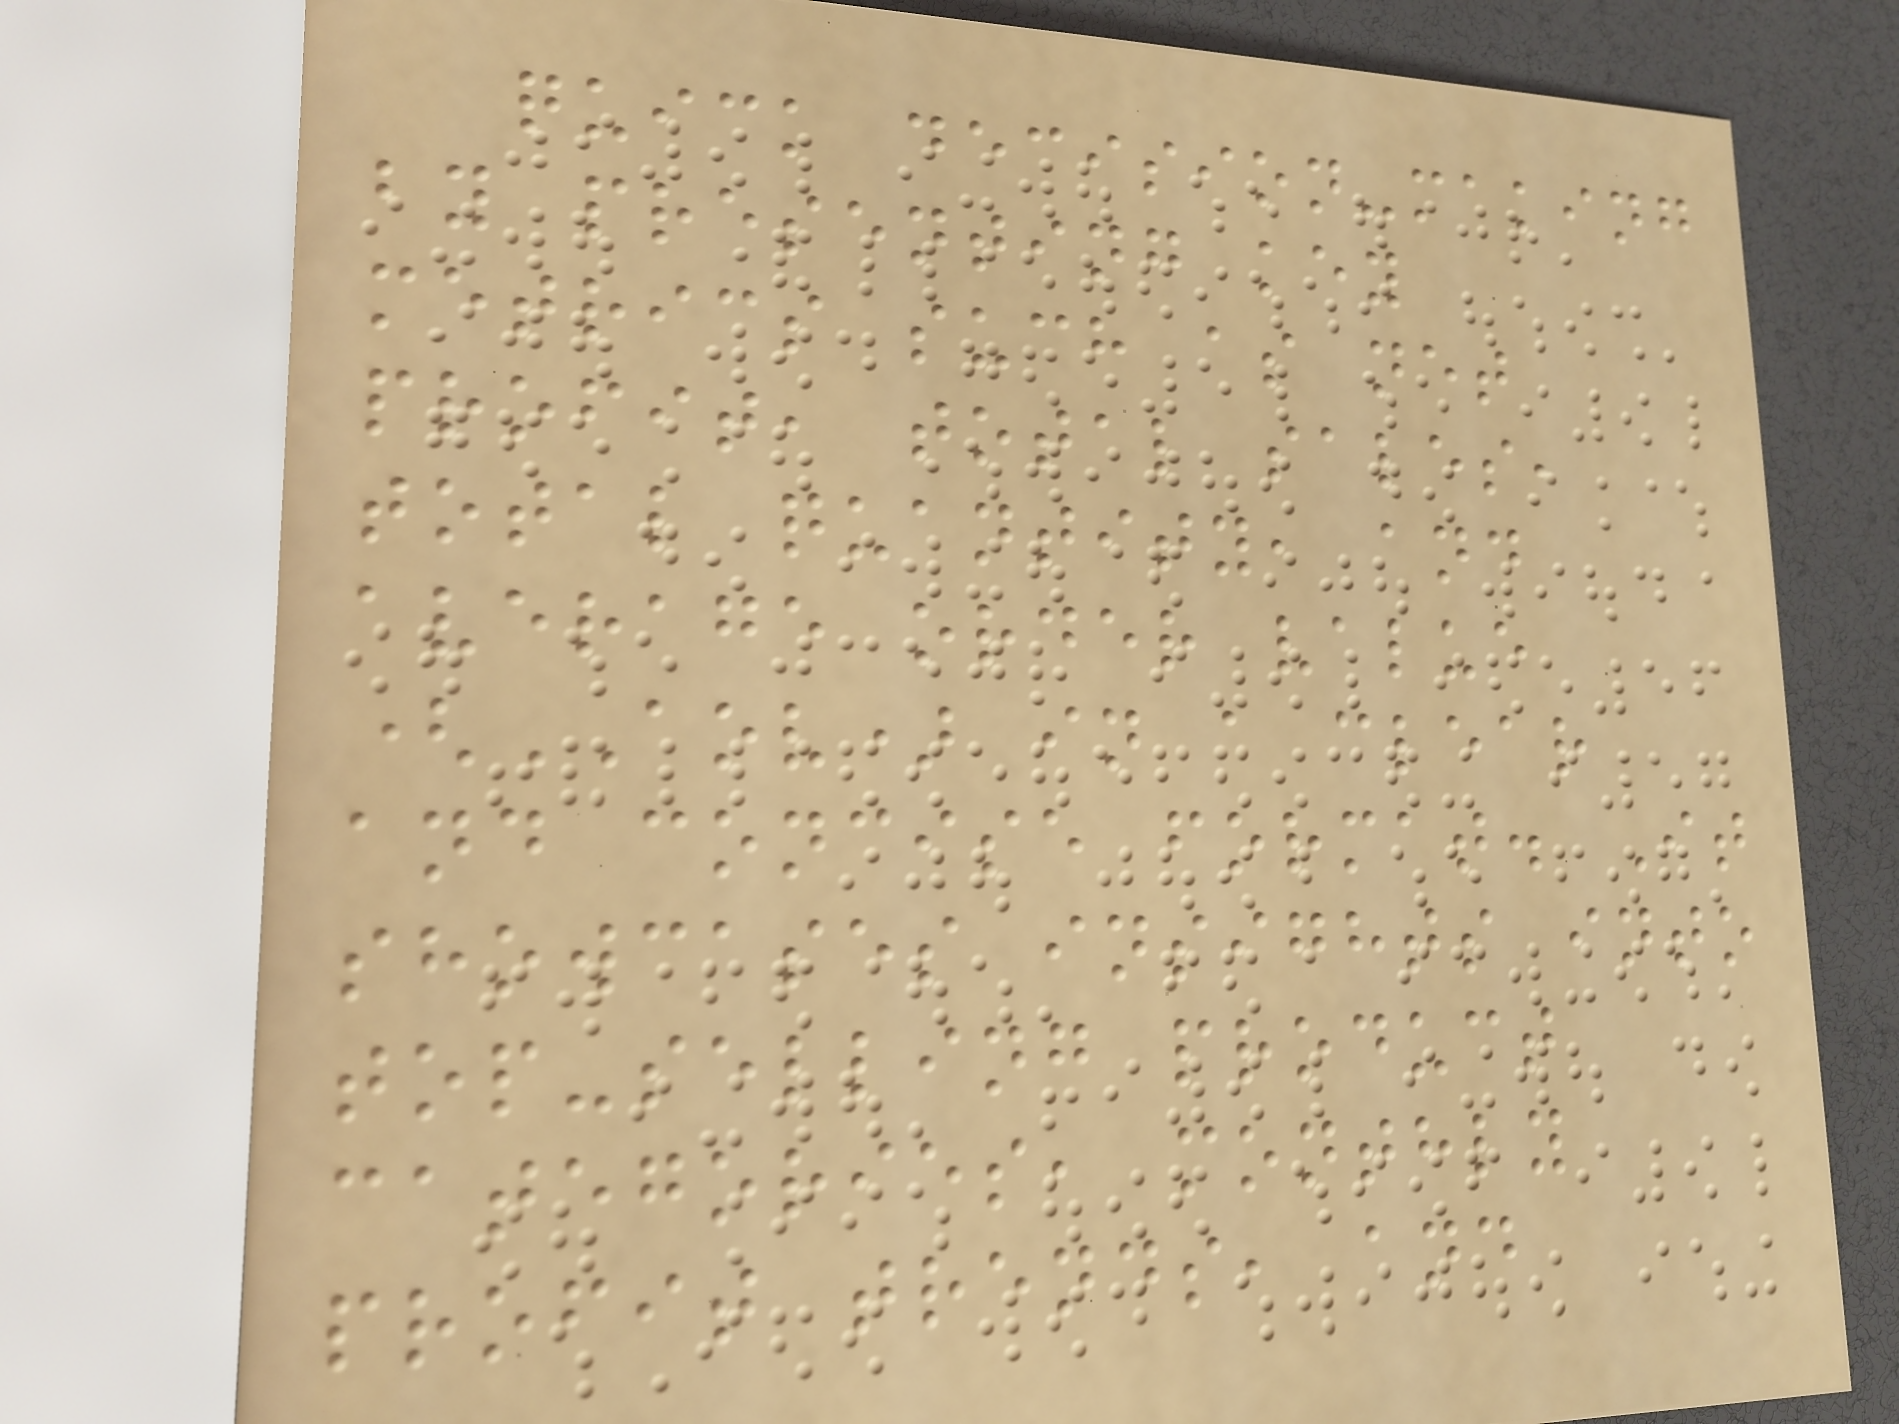quick decision-making
by presenting key
metrics such as net
profit, total sales,
total quantity, and
average order value
(AOV) in a clear
and concise format. It
showcases insights into
top-selling product
categories, monthly
profit trends, and
